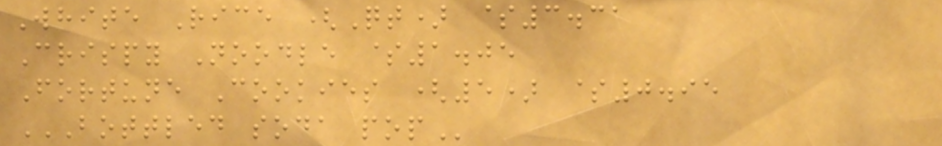White Rice (Qt) $3.31
Crispy Noodle $1.05
Fortune Cookies (5) $0.95
BOTTLED SODA POP
